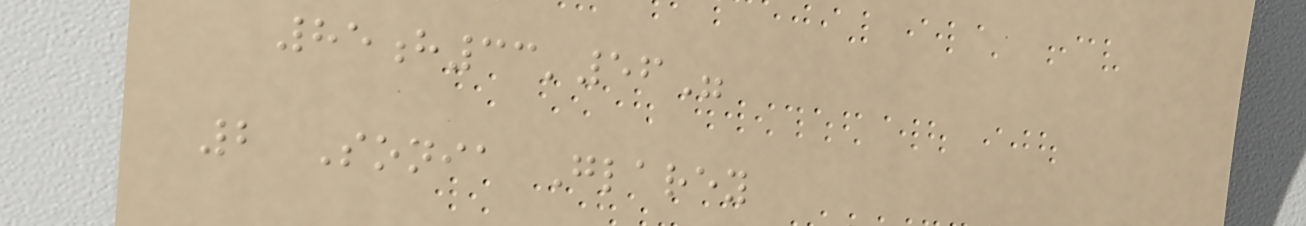85h33'56"
2 Sonia Glarey
